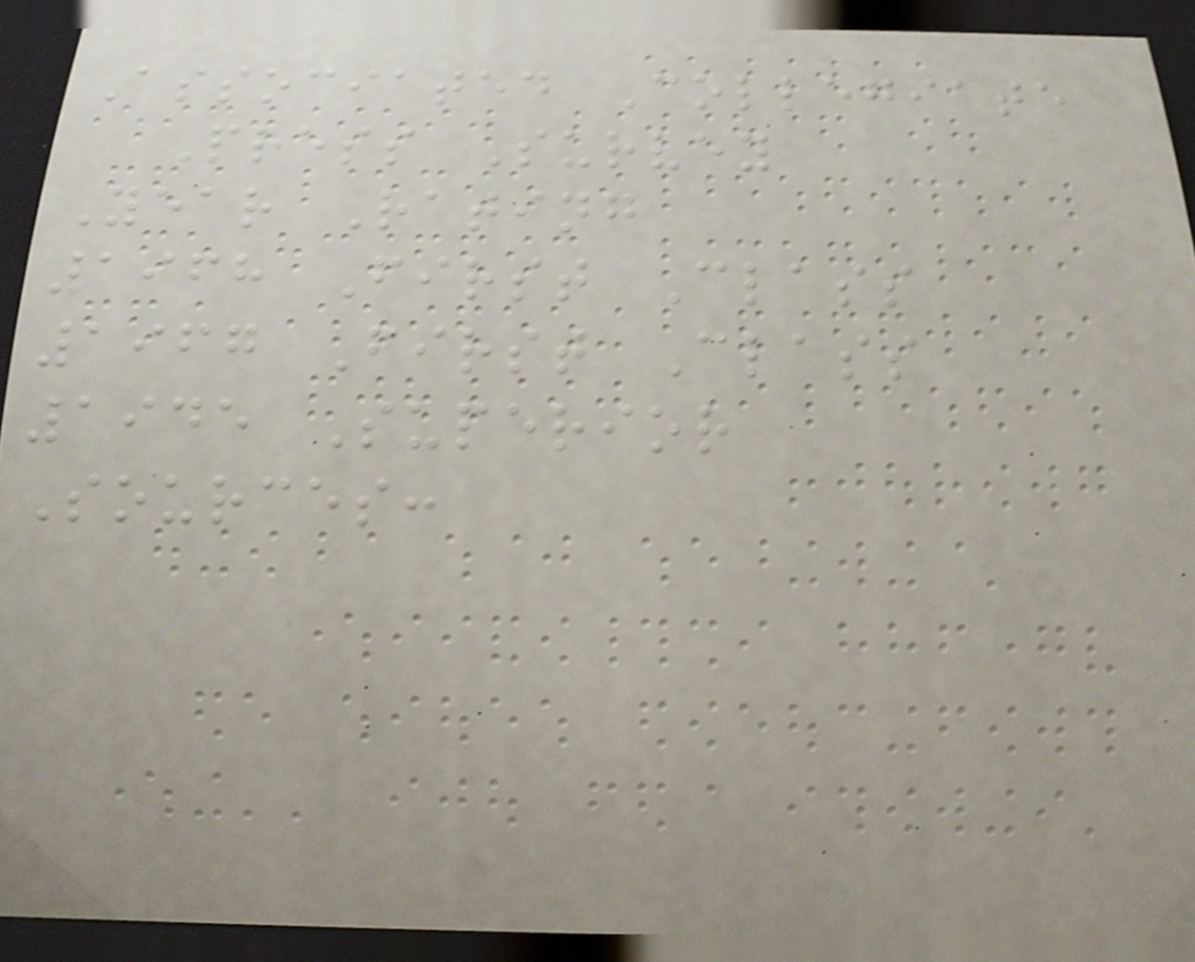Associated Collegiate
Press Survey
Year Rating
1968 First Class
1967 First Class
1945 Superior
Sources:
